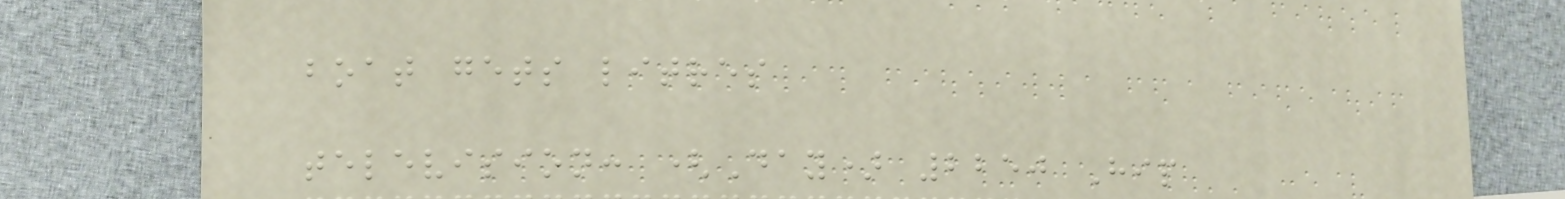boat gets litres
television: (Day) 2250 Hip
